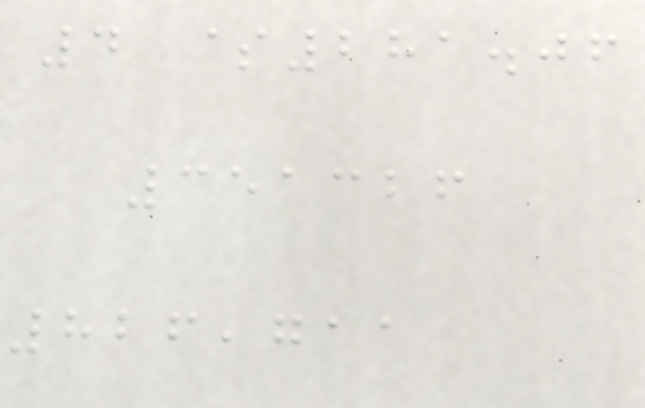4 $281.06
351326
826,711
